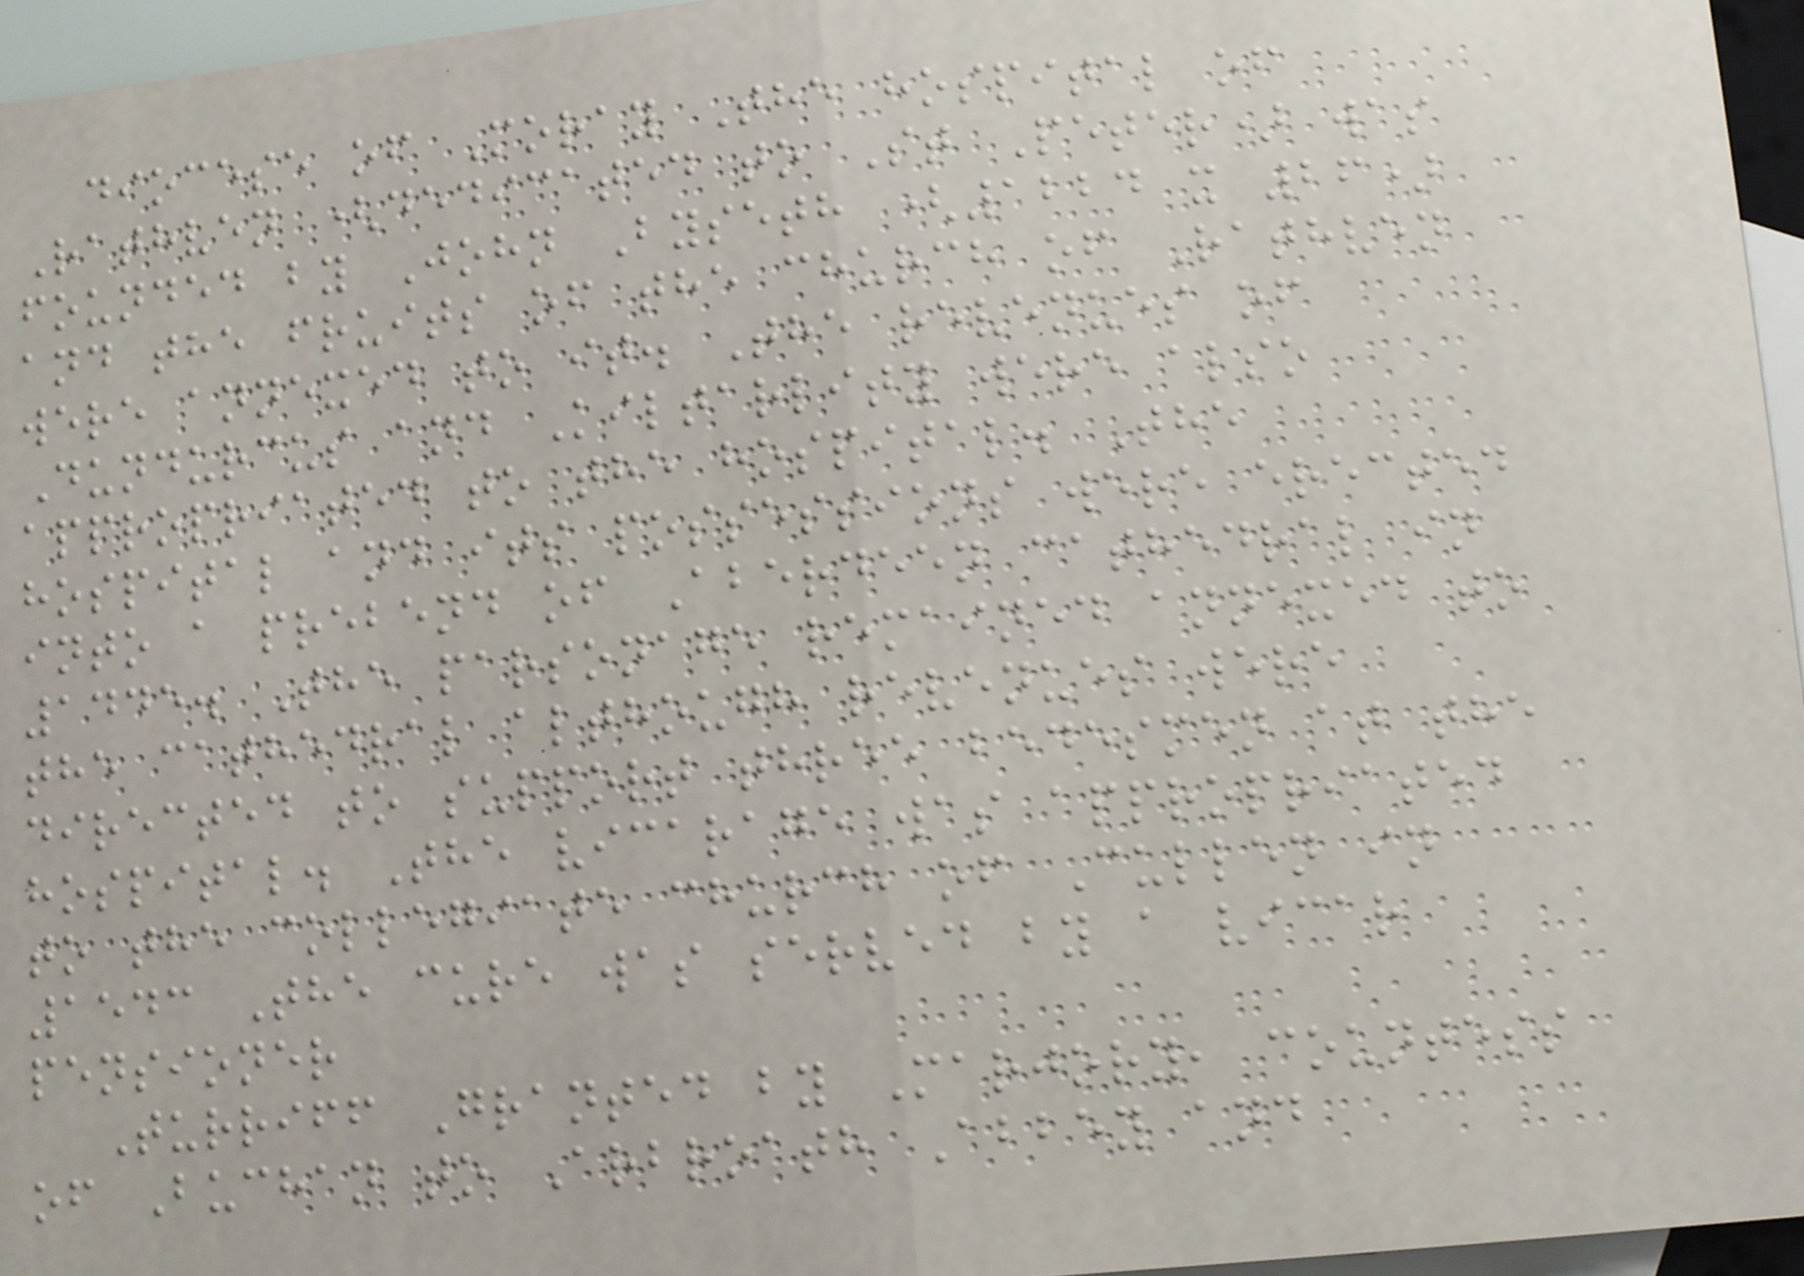diocese of Moray The hospital of
Rathven (dedicated to St Peter) was
founded by John Byseth (1224 x 26)
and the fruits of the church of Rathven
were annexed to it. The revenues of
Dundurcus and Kiltarlity were also
appropriated to the hospital. The
hospital and its possessions were erected
into a prebend of Aberdeen cathedral in
1445. The parsonage remained annexed to
the cathedral although revenues were
directed to support three bedesmen at the
hospital. The vicarage was appropriated
to the collegiate church of Cullen in
1543 The cure was served by a vicar
pensioner
Turriff Granted by Marjory, countess
of Buchan to Arbroath Abbey and
